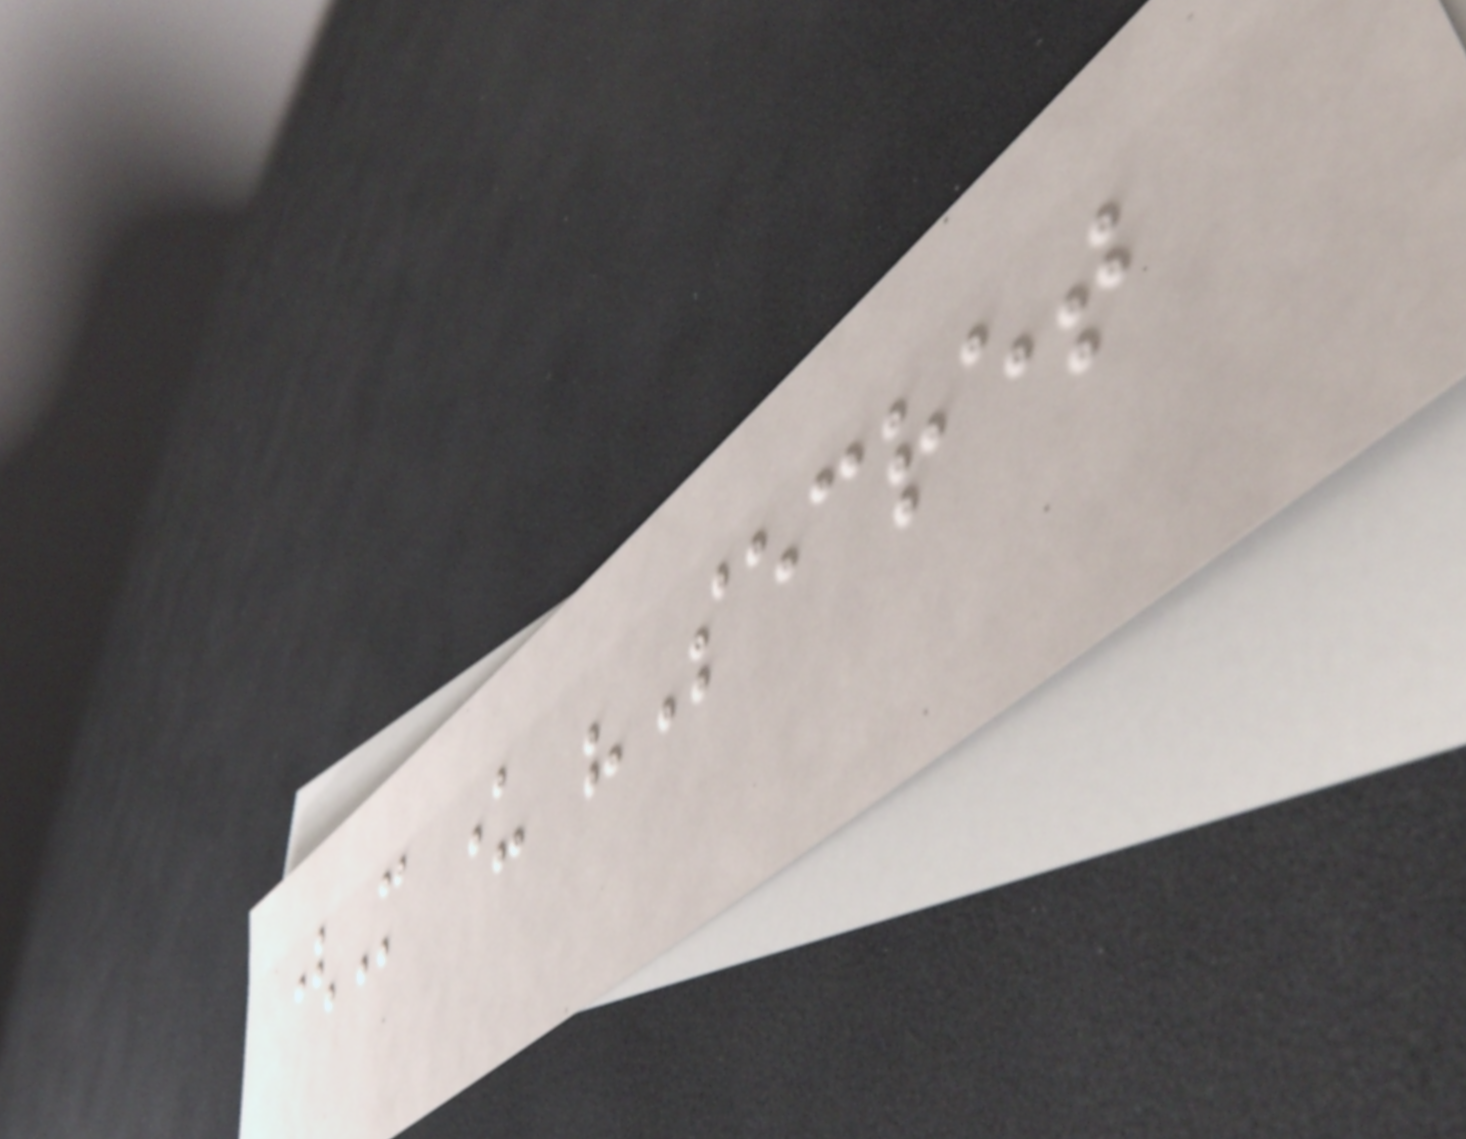(More under "Secret
